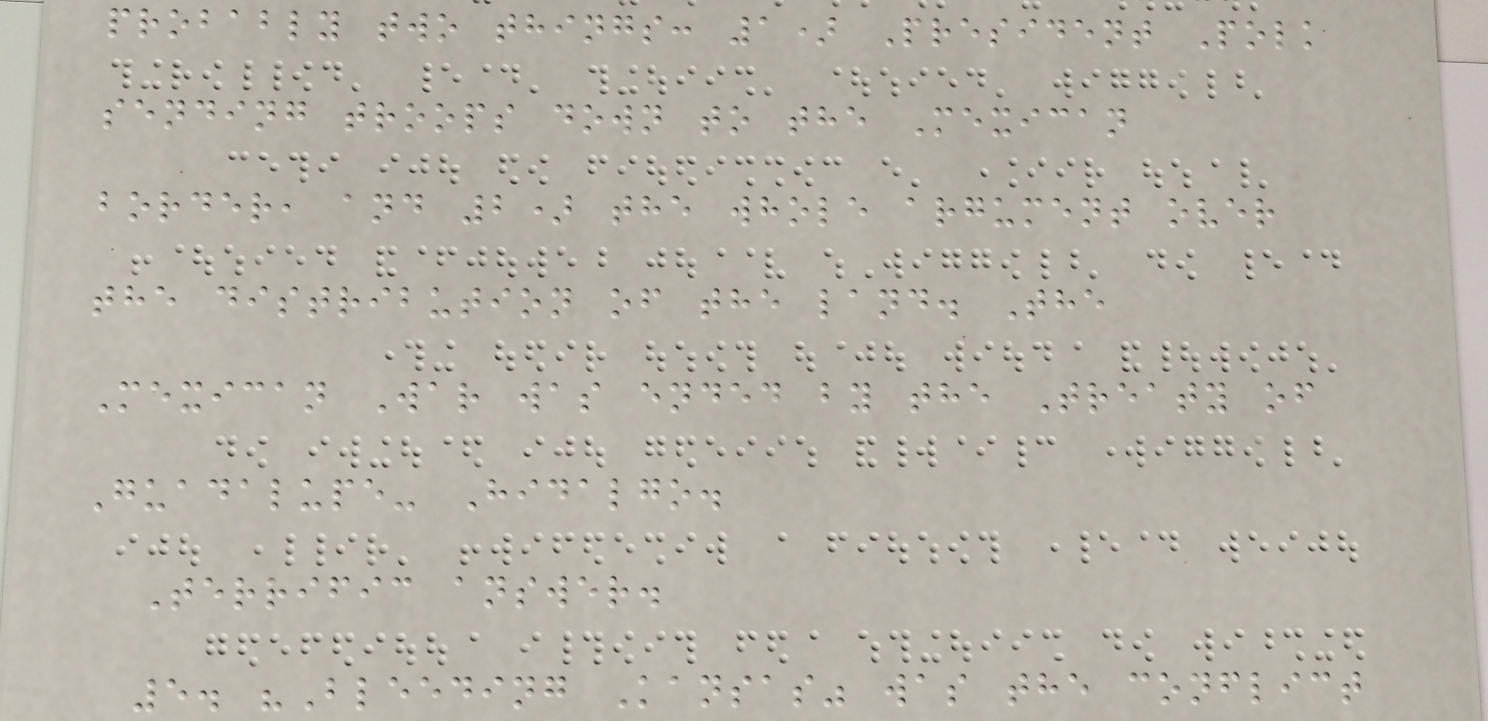probably two things: 1) President Polk
sending troops down to the Mexican
border, and 2) the whole argument over
the distribution of the land. The
Mexican War was ended by the Treaty of
Guadalupe- Hidalgo.
Terrific answer.
5. "Bleeding Kansas" was the conflict
